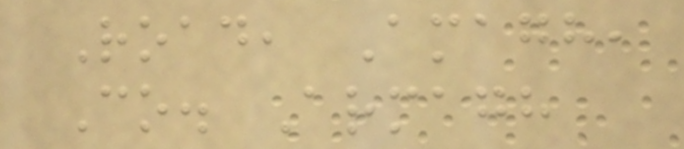Road, Amagh,
Co. Armagh
